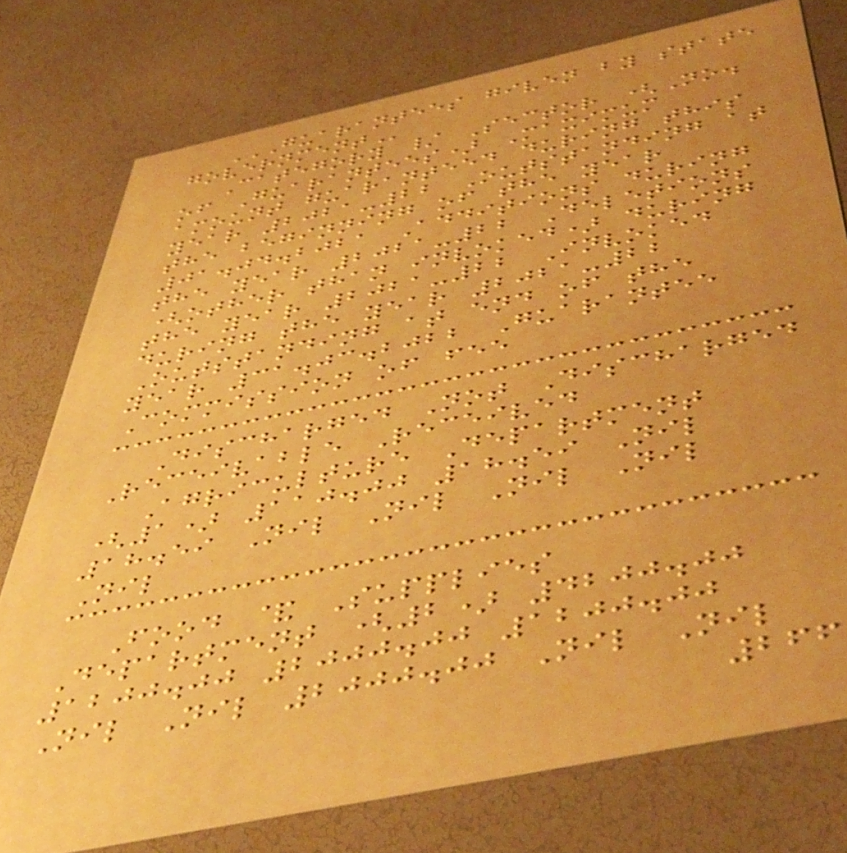GUARANTEES GIVEN BY STATE
GOVERNMENT
Category / Sector (No.
of Guarantees) Maximum
amount guaranteed during this
year 2021-22 Outstanding at
the beginning of the year
01.04.2021 Additions during
the year 2021-22 Deletions
(other than invoked) during
the year 2021-22 Invoked
during the year 2021-22
Outstanding at end of the
year 31.03.2022 Guarantee
Commission of fee
Discharged Not Discharged
Receivable Received
Agriculture Department
(1) 110.00 18.59 Nil
18.59 Nil Nil Nil Nil
Nil
Food & Supplies
Department (2) 4200.00
1200.00 2000.00 1200.00
Nil Nil 2000.00 Nil Nil
266
